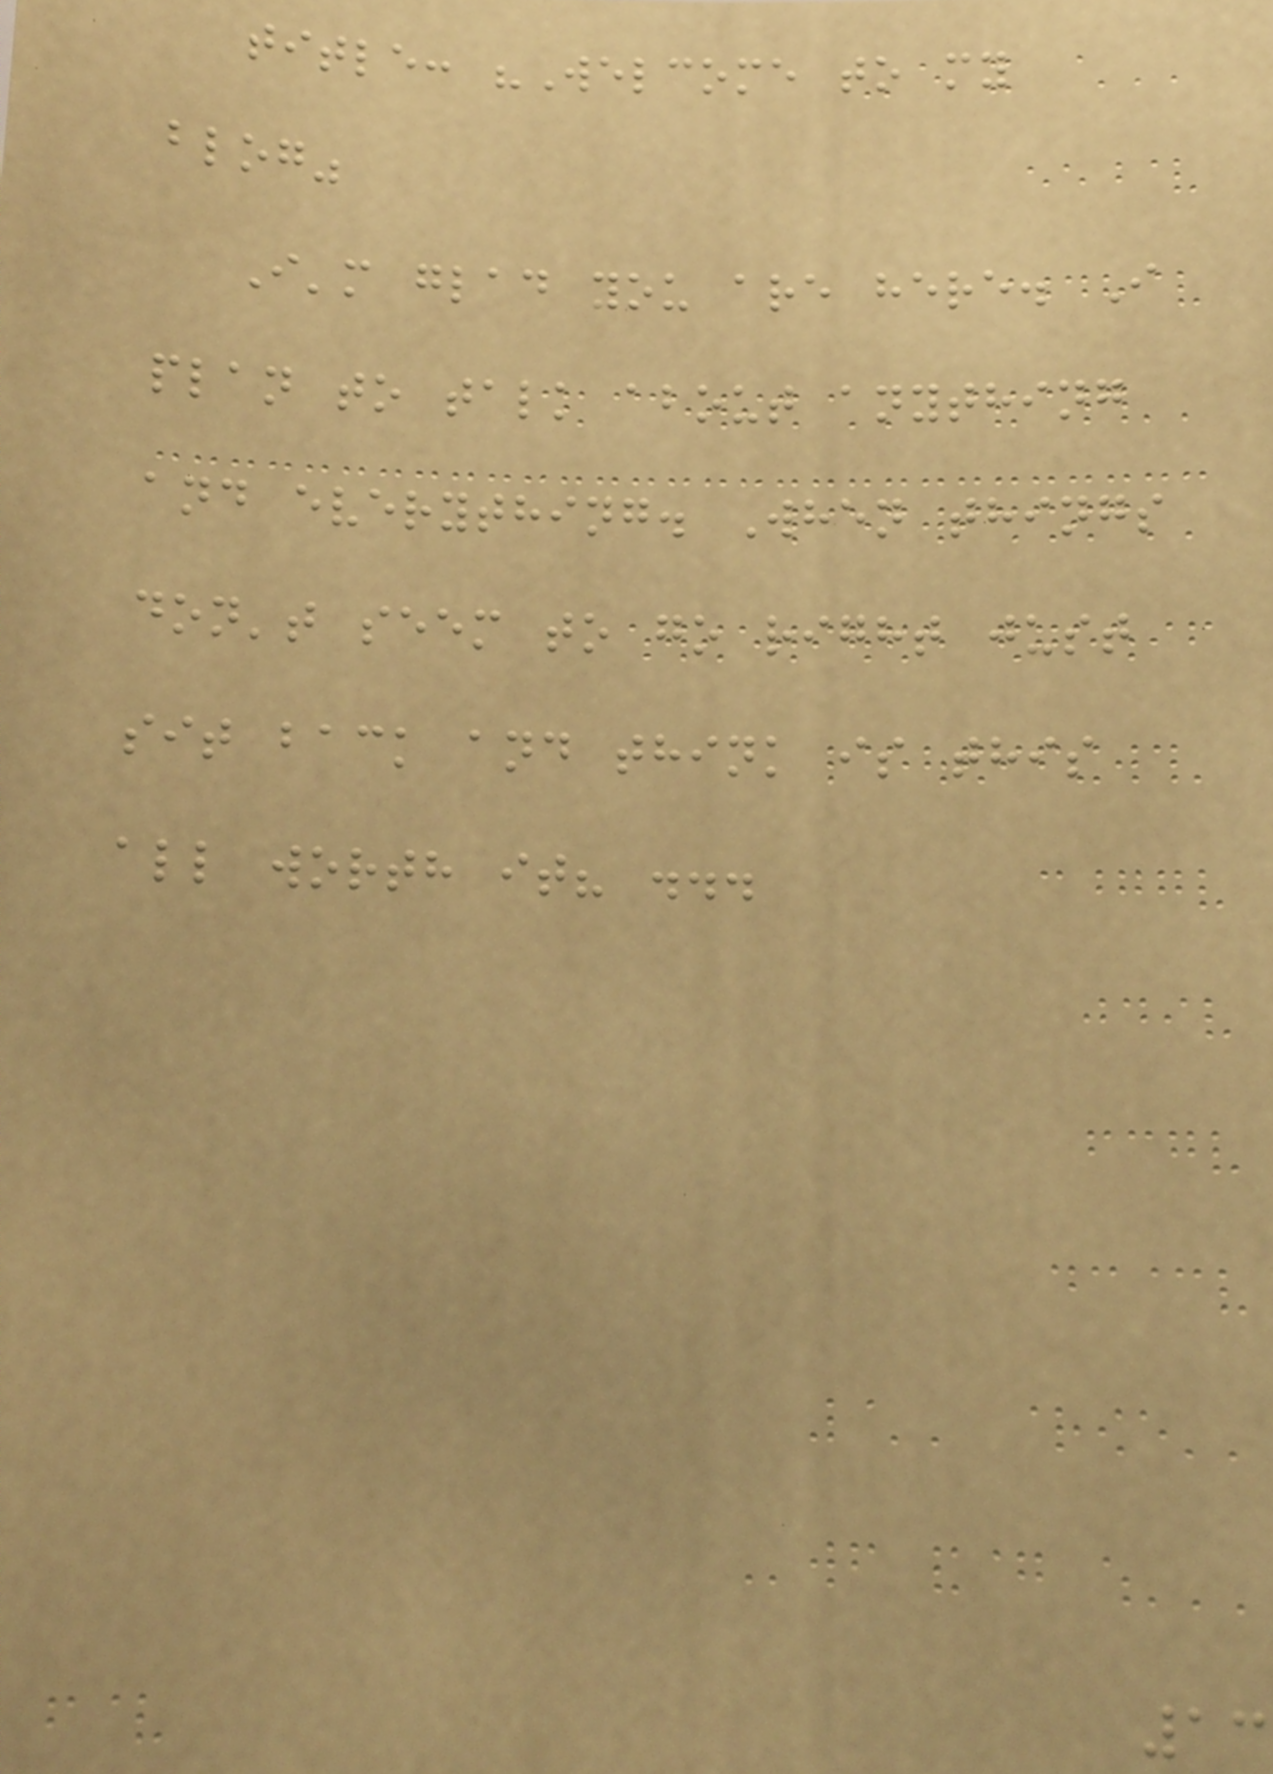title: "Welcome to my
blog"
I'm glad you are here. I
plan to talk about anything
and everything. When things
don't seem to go right just
sit back and think is this
all worth it? ...
13
